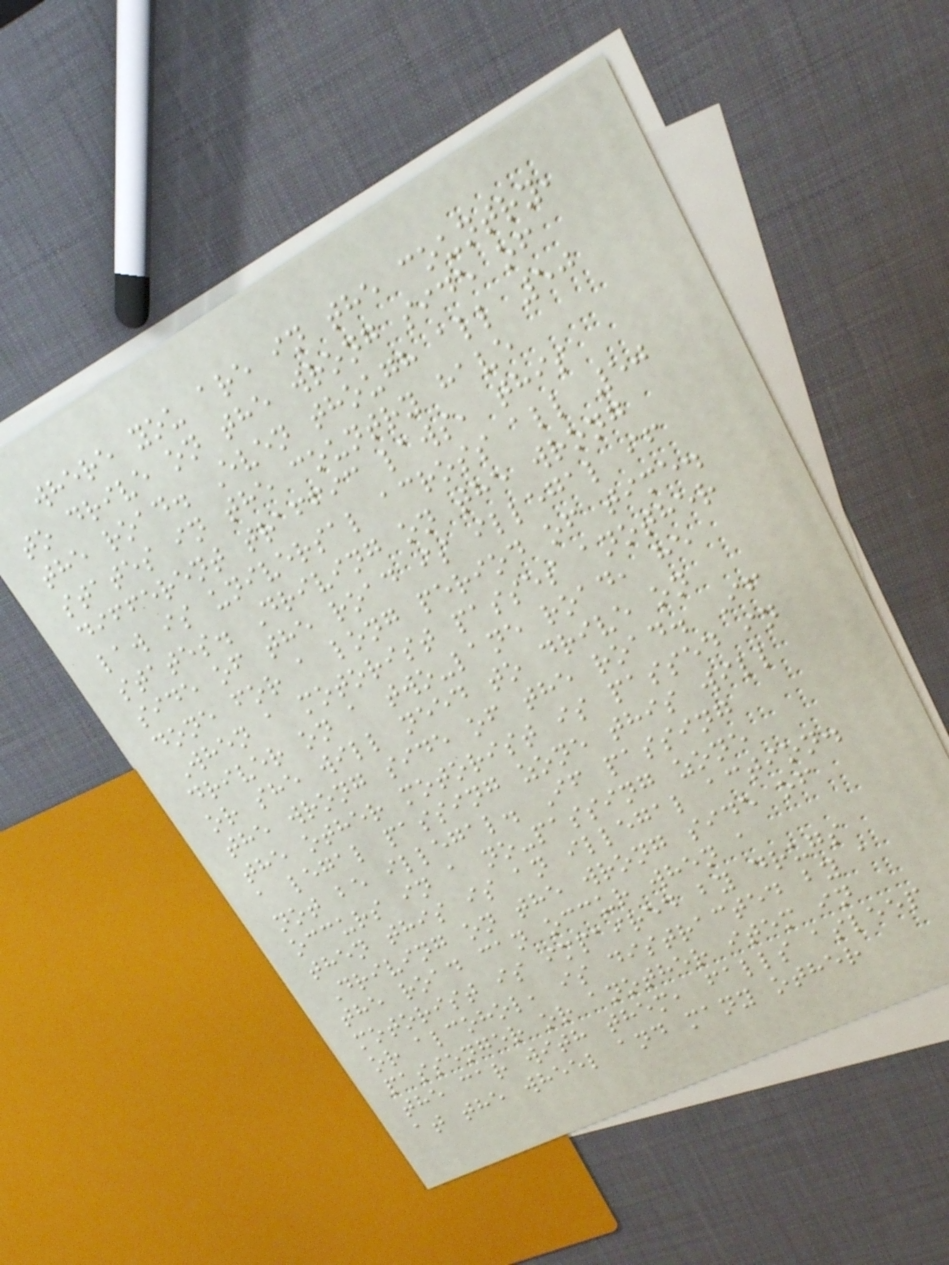where you are in the country,
to drive on the wrong side of
the road. Even though all 50
states in the country have
different traffic laws, this
law is universal across all 50
states. Driving on the wrong
side of the road is illegal if
done for a long period of time.
When a motorist passes another
driver on a two-lane road, he
or she will need to drive on
the wrong side of the road. If
the other motorist is passed in
a legal passing zone this will
not be illegal. If passing
occurs in a no-passing zone
then this is an illegal action.
Driving on the wrong side of
the road can occur when a
motorist is impaired by drugs
or alcohol, is distracted by a
passenger or another item in
the car with them, falls asleep
at the wheel and many other
